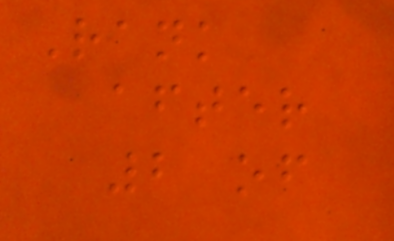Rank
after
2 of
